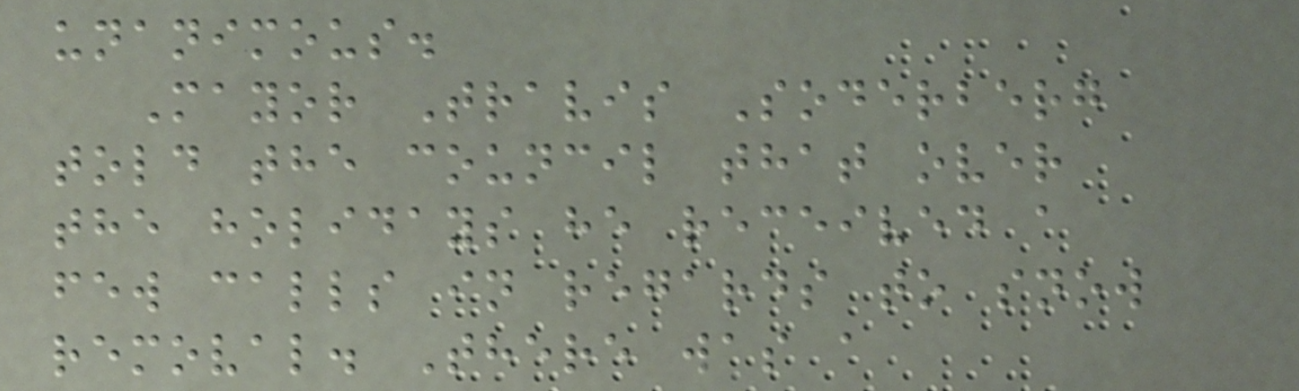unanimous.
Mayor Travis Soderberg
told the council that over
the holidays he received a
few calls in regards to snow
removal. There was a
